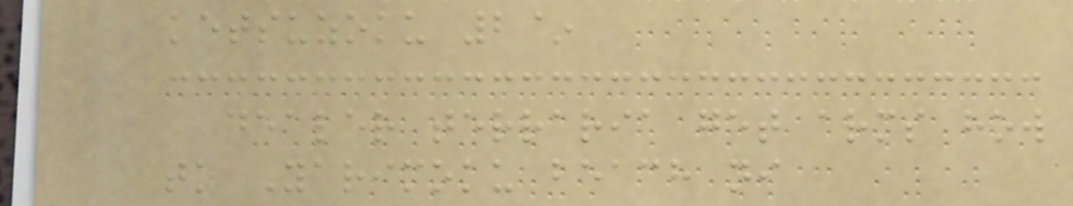ketsuzoku 2~
dealer terraria get arms how
to Yarimoku beach ni
